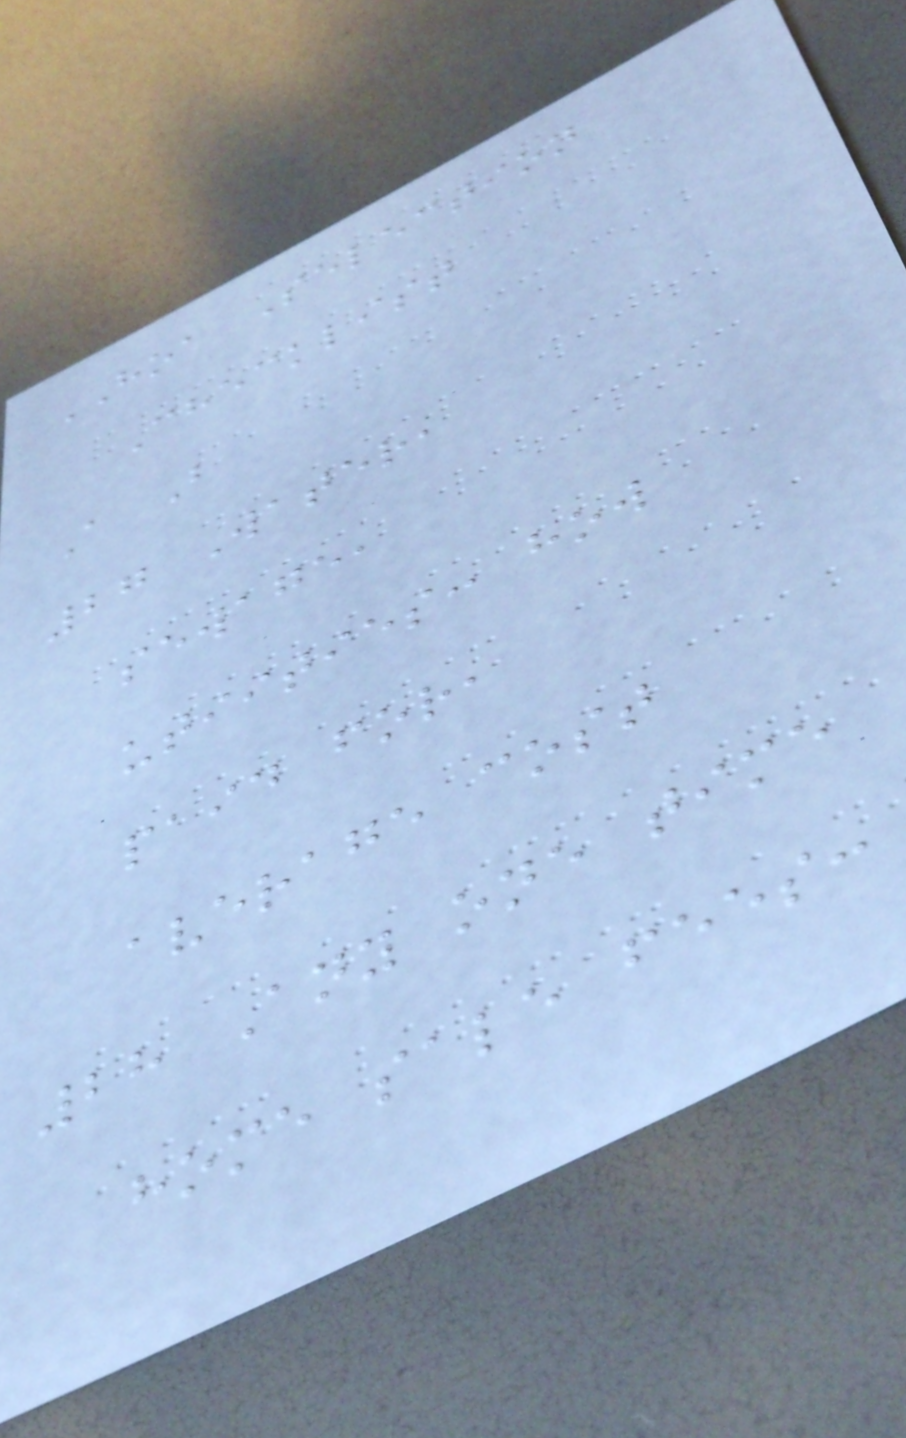HOA Selection
Checklist
A B
27 Water,
sewage,
utiities: how
paid for,
average cost
28 Any one time
home sale fees:
